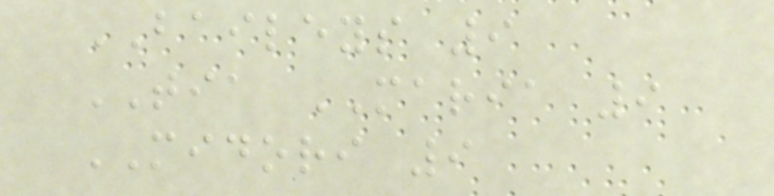BAILEYS 9
TIA MARIA 9
MIDORI 9
